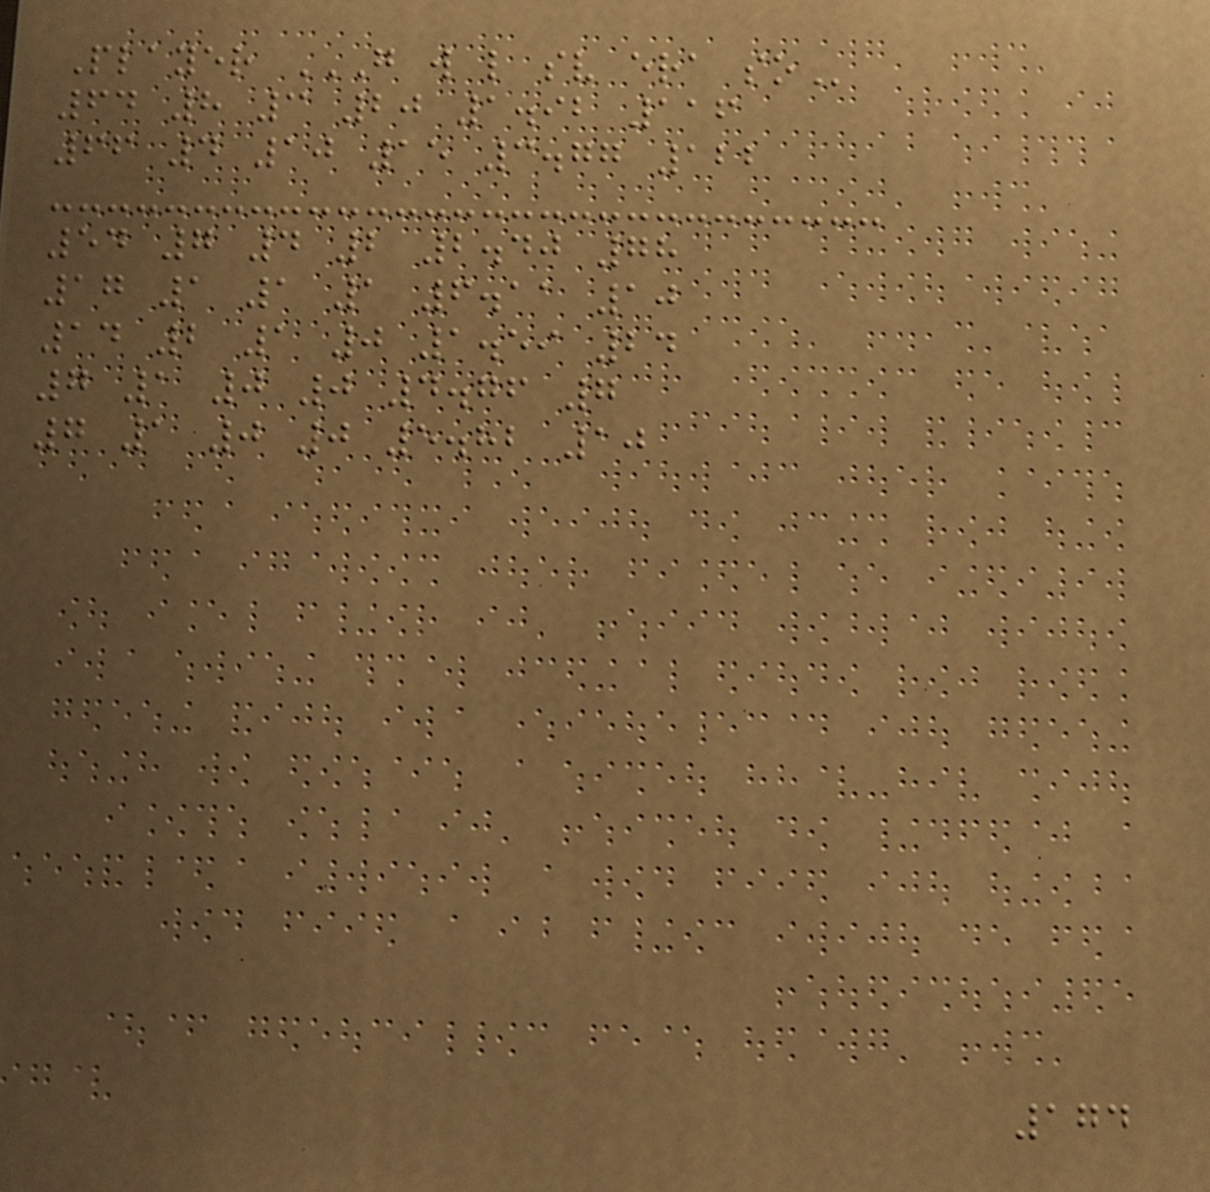Player G W L SV ERA SO
64 8 3 20 1.92 116
66 4 10 15 3.77 122
54 7 4 2 2.40 78
17 1 1 1 6.11 10
14 2 1 0 1.59 24
7 1 0 0 4.76 7
7 1 0 0 5.82 10
174
